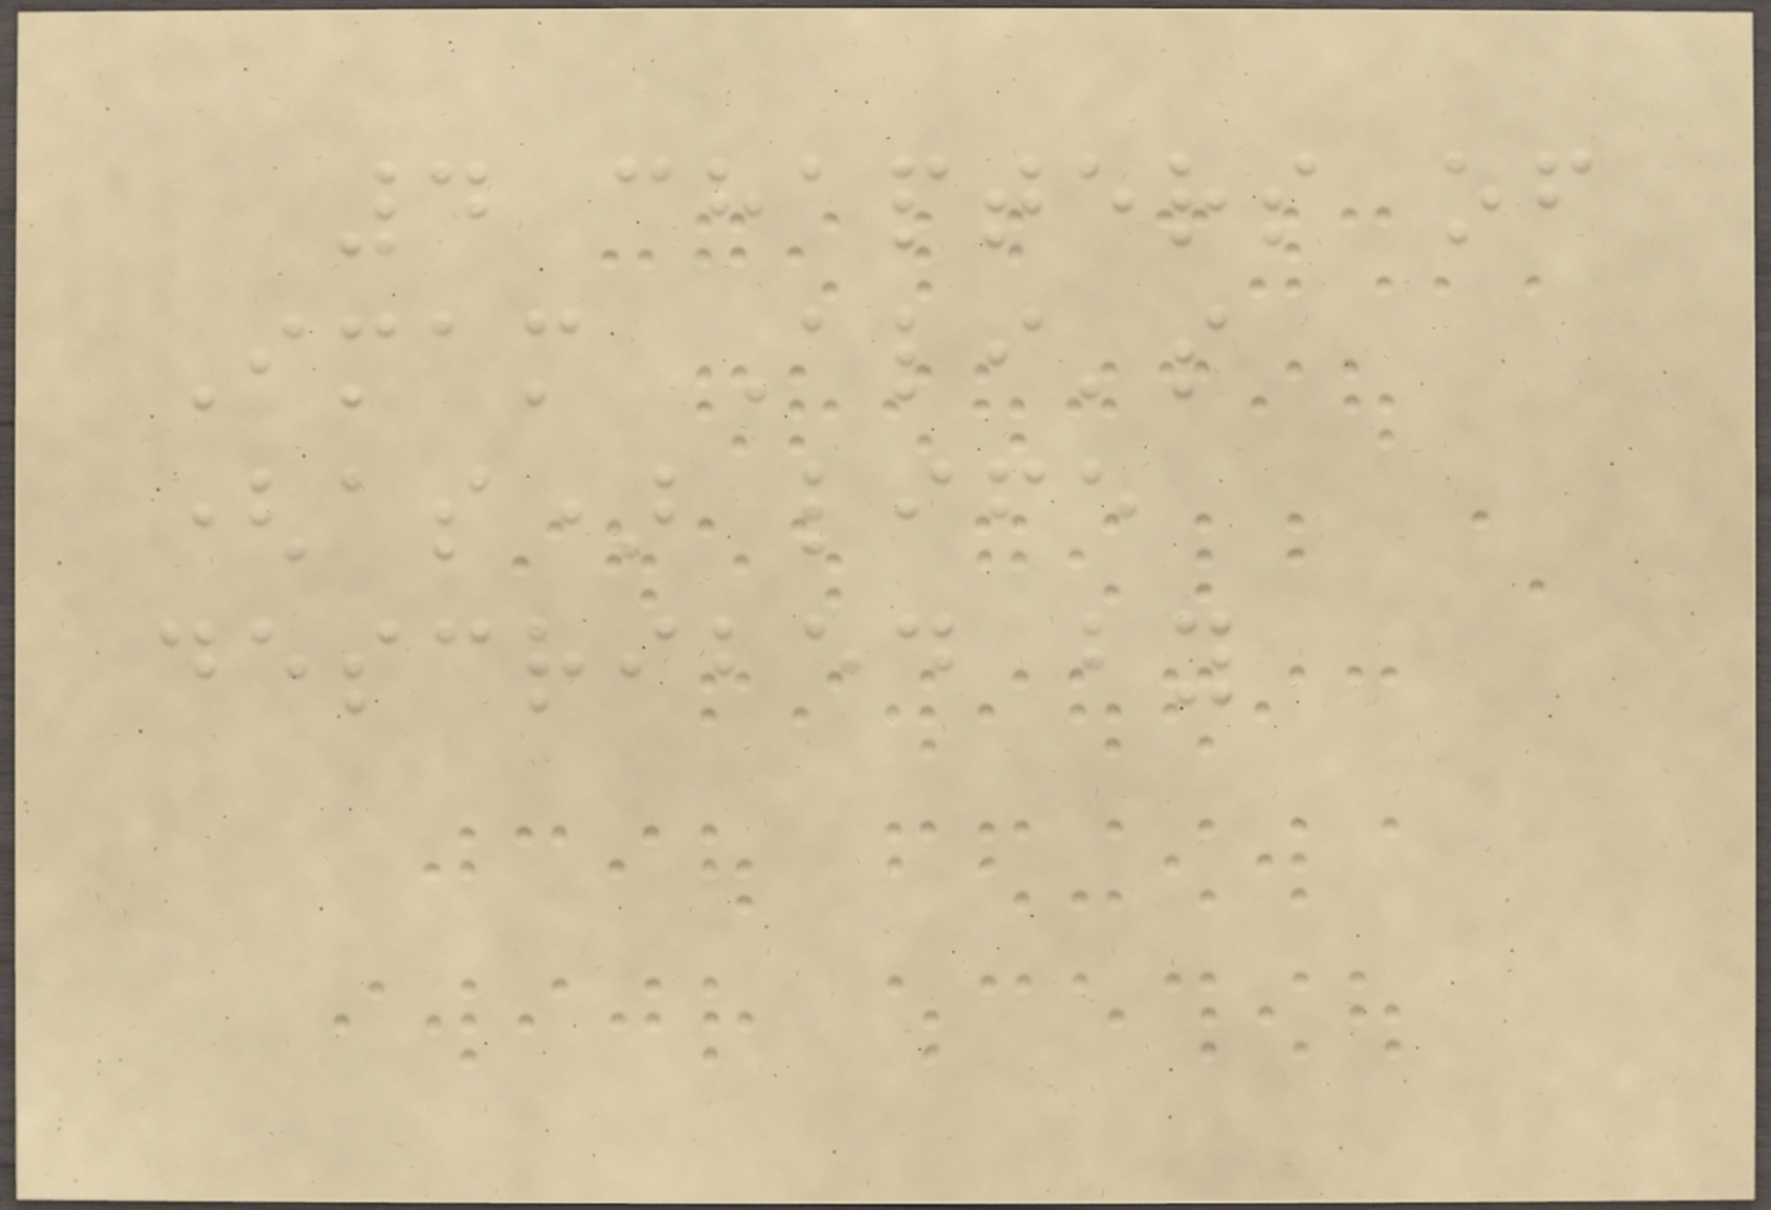4 chapters of
Imam Ali's
(as) life
described by
